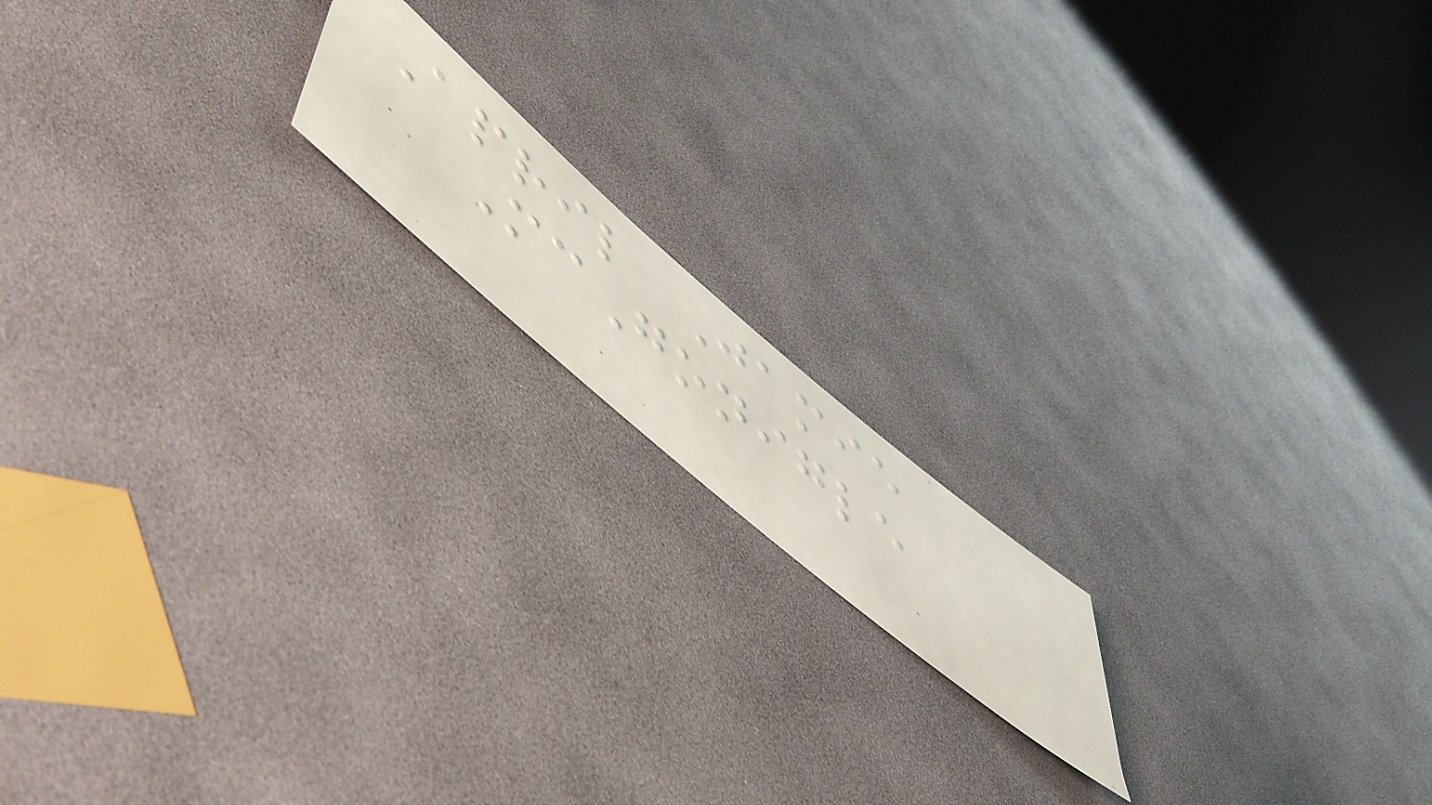April Jamie
McGonigle
